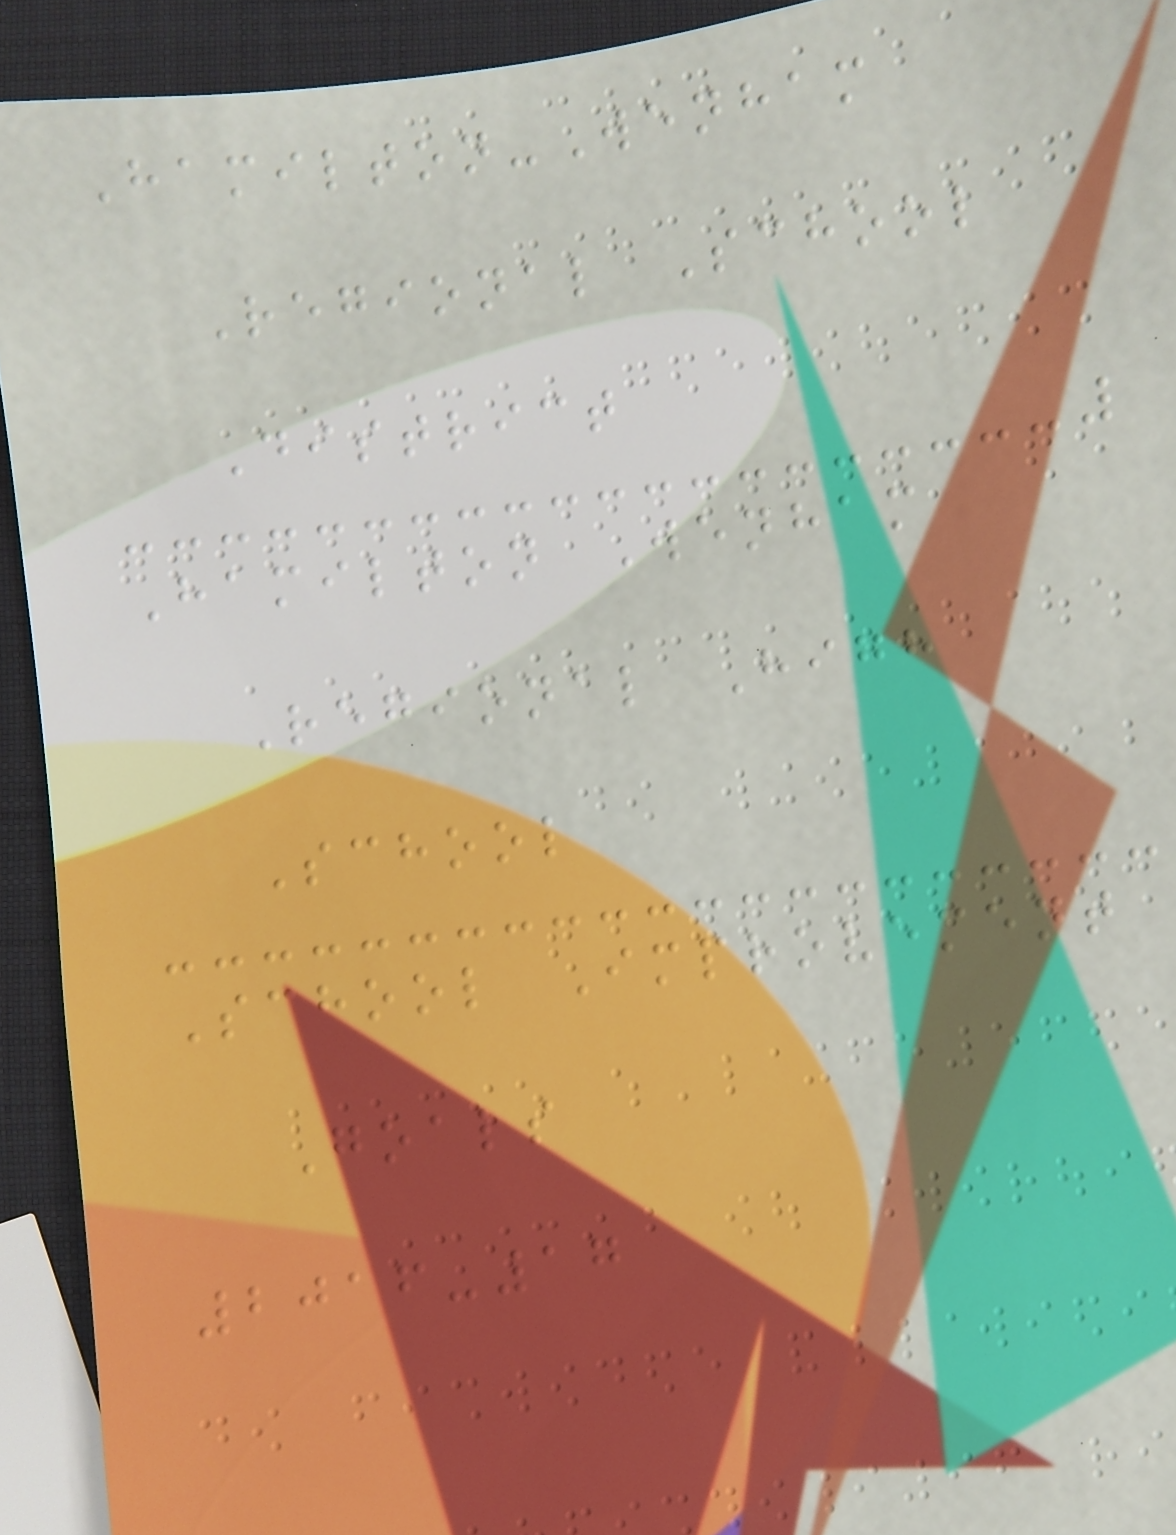Hamilton-Wenham
Regional School
District
Hamilton Wenham
Regional High
School
School Improvement
Goals
2016-17
